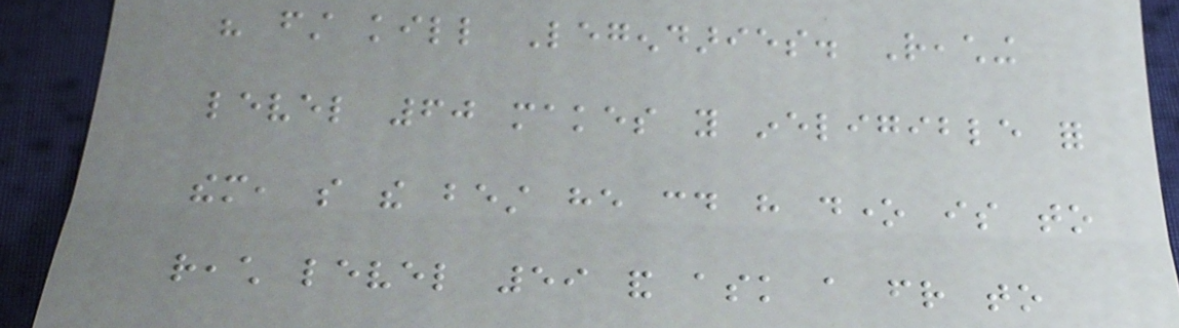his first kill Legendaries. Reaching
level 60 makes you ineligible for
them, so the best he could have done is to
reach level 59 and ask a friend to
